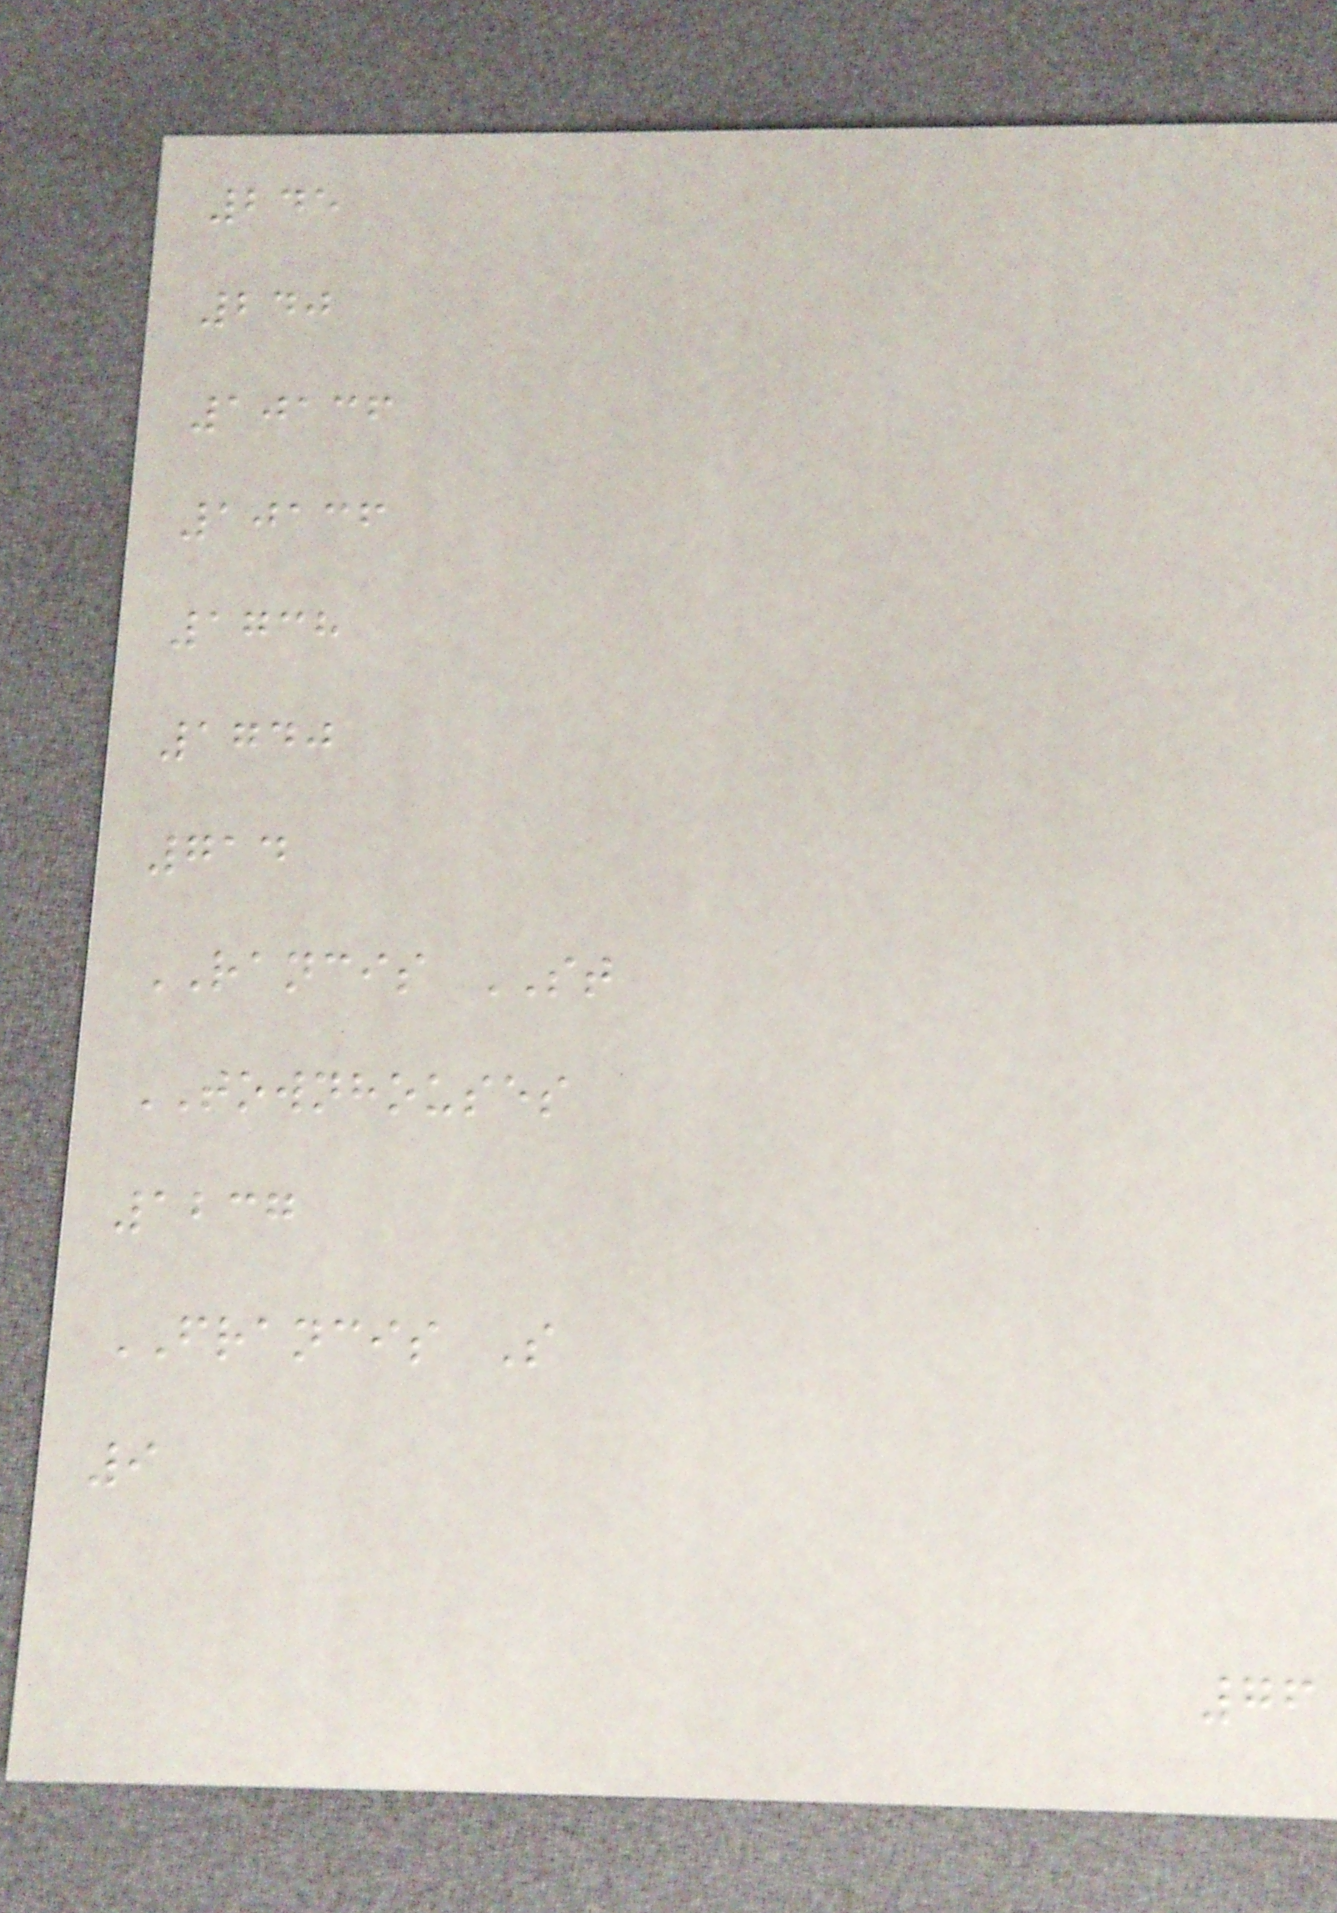245
240
10136
10136
1738
1740
714
RANCIS ST
TOWNHOUSES
1237
FRANCIS S
9
76
